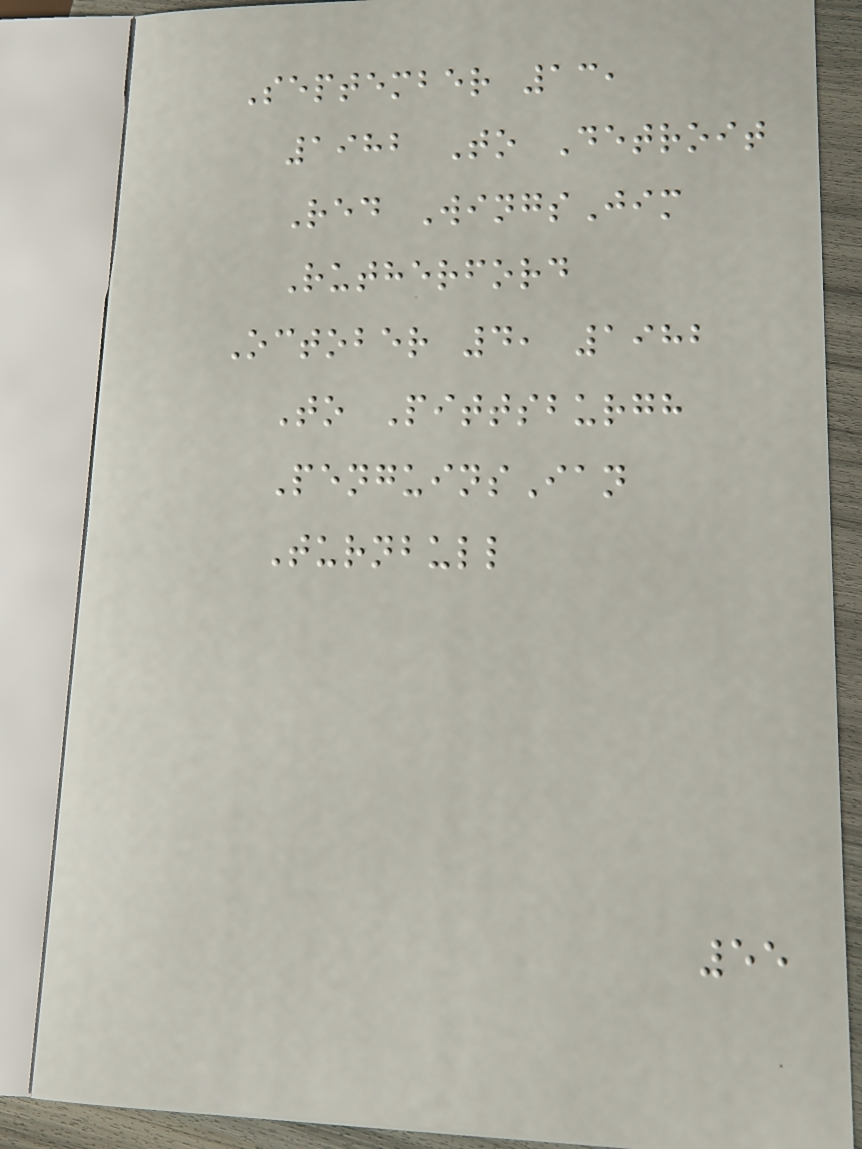September 13,
1982 To Detroit
Red WingsJim
Rutherford
October 4, 1982
To Pittsburgh
PenguinsIan
Turnbull
55
